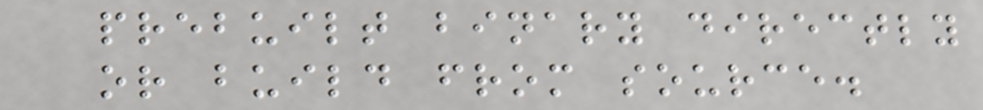prebuilt binary directly
or build from source.
